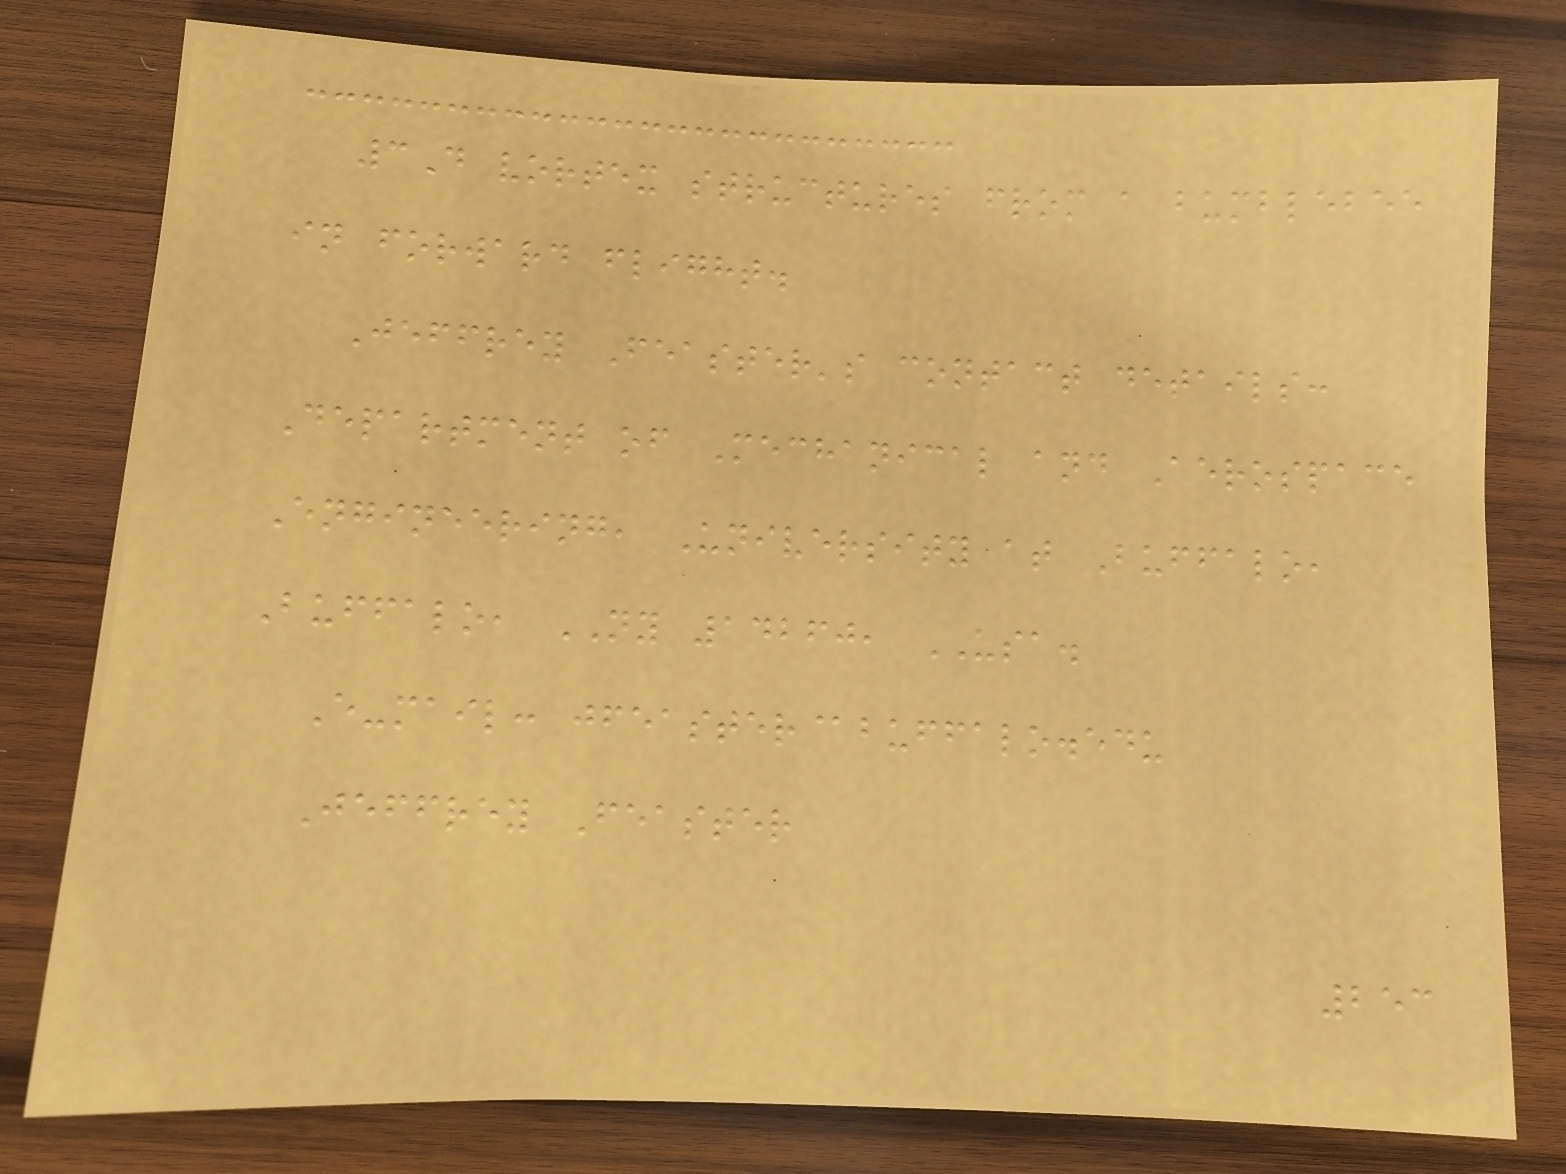3D vortex structures from a bumblebee
in forward flight.
Jeffrey Feaster's contact details:
Department of Mechanical and Aerospace
Engineering, University at Buffalo,
Buffalo, NY 14260, USA.
E-mail: jfeaster@buffalo.edu
Jeffrey Feaster
253
